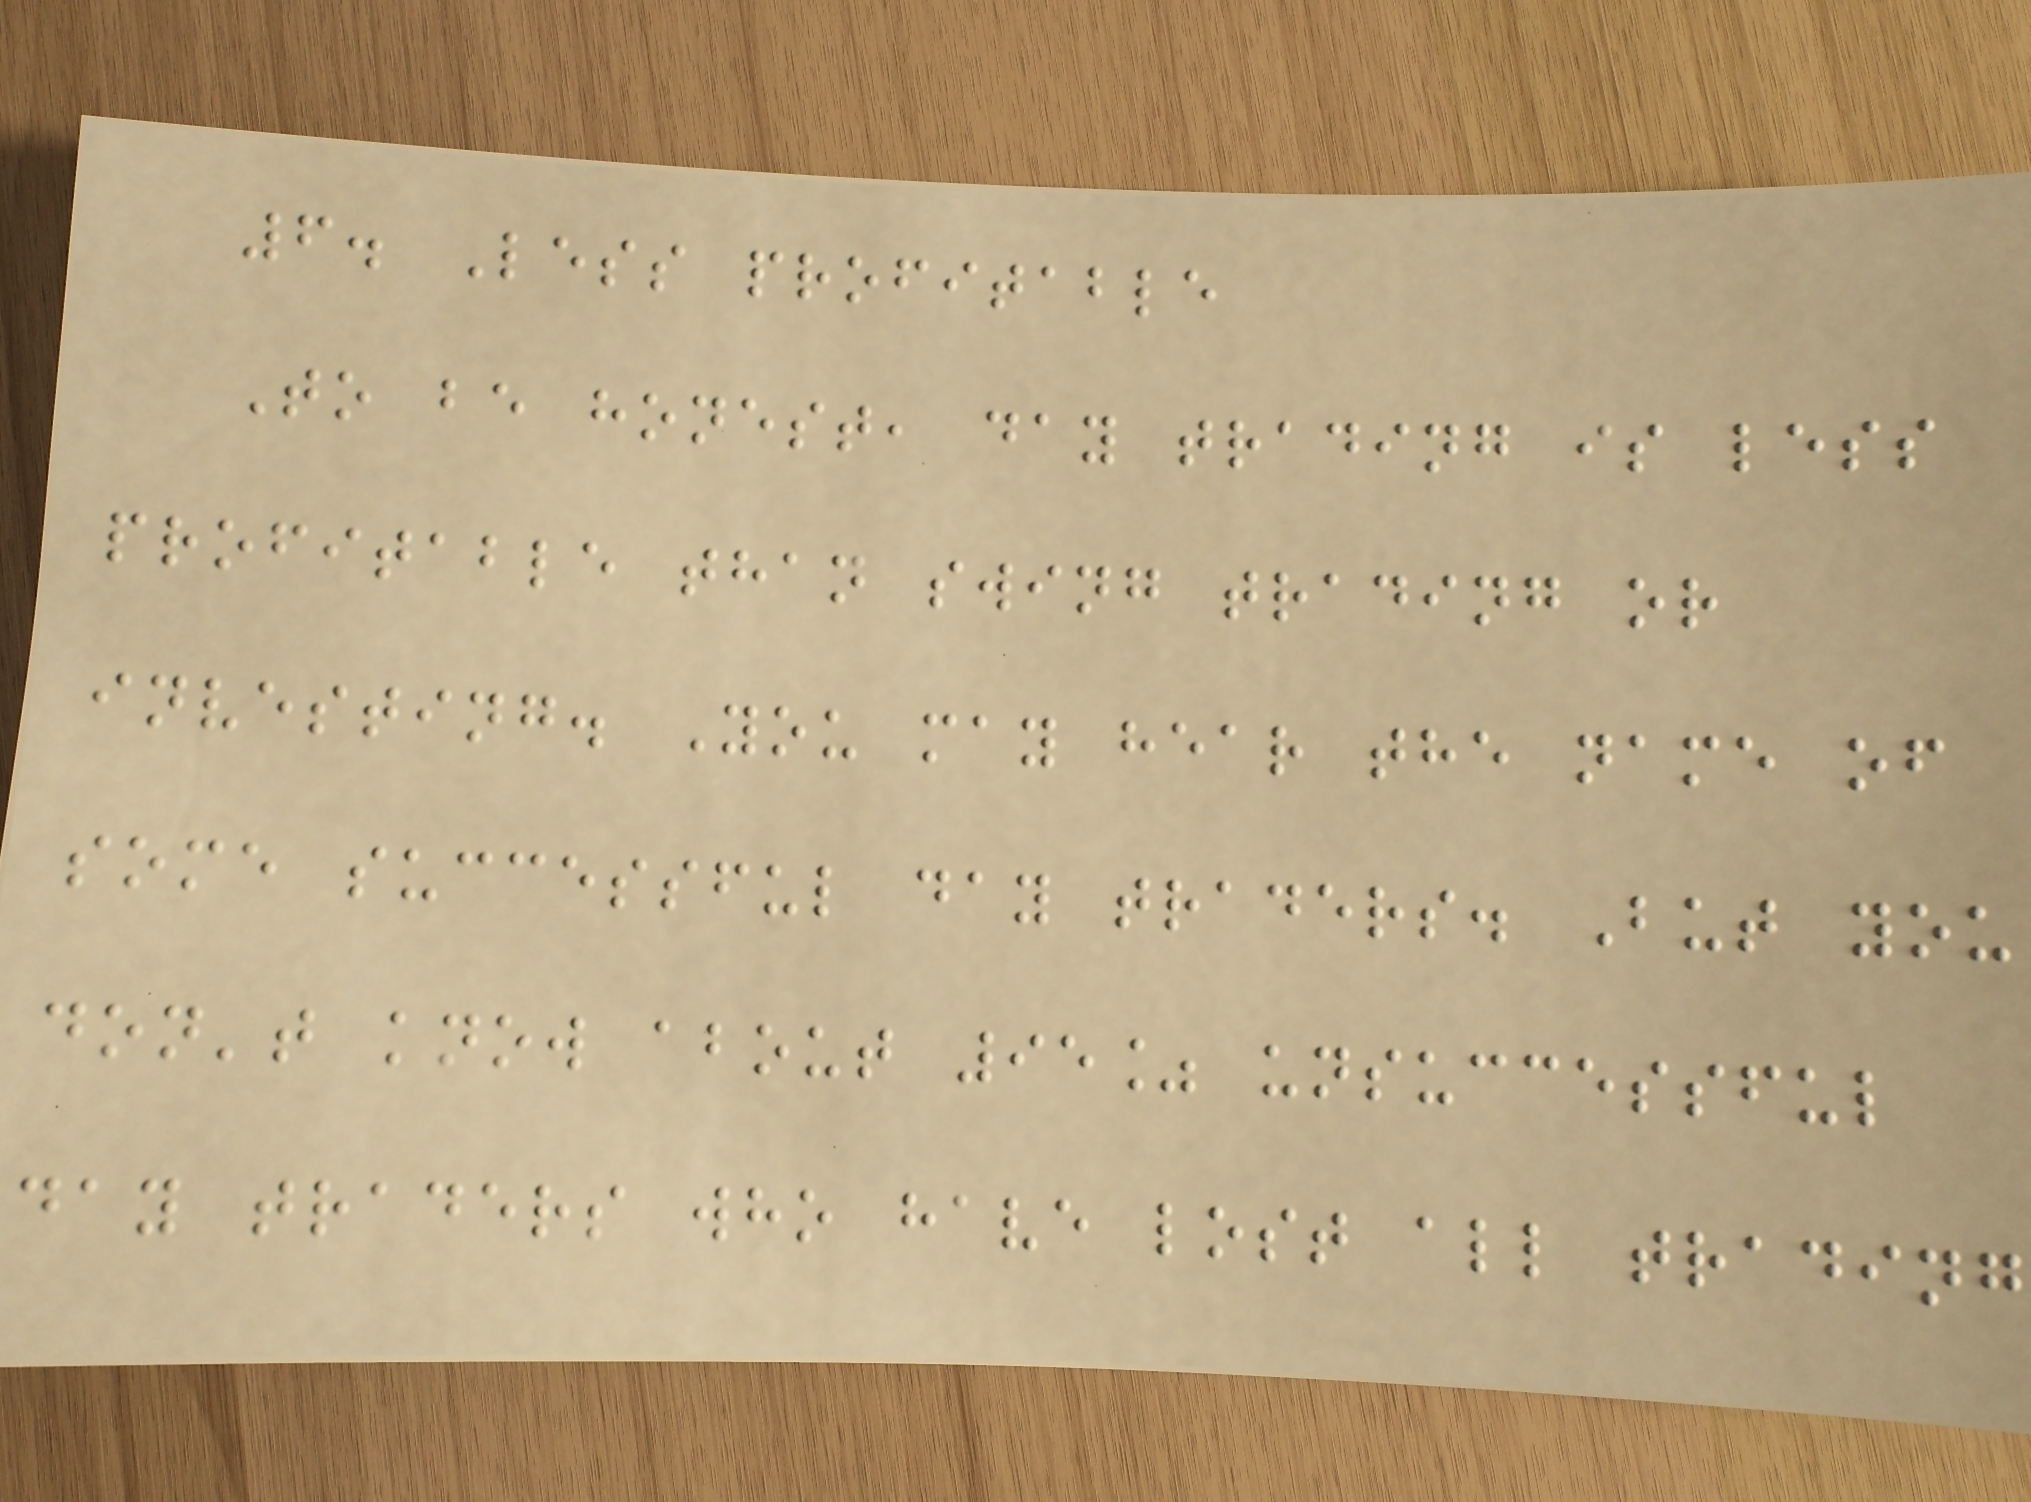6. Less profitable
To be honest, day trading is less
profitable than swing trading or
investing. You may hear the name of
some successful day traders. But you
don't know about 95% unsuccessful
day traders who have lost all trading
